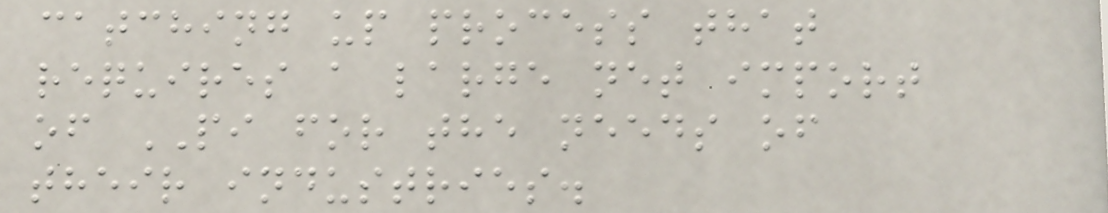catching up process that
requires a large net import
of PI for the needs of
their industries.
